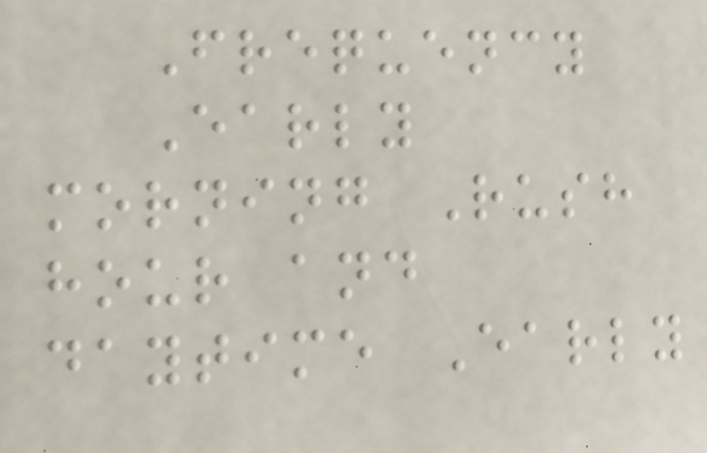Frequency
Early
morning Rush
hour and
daytime Early
